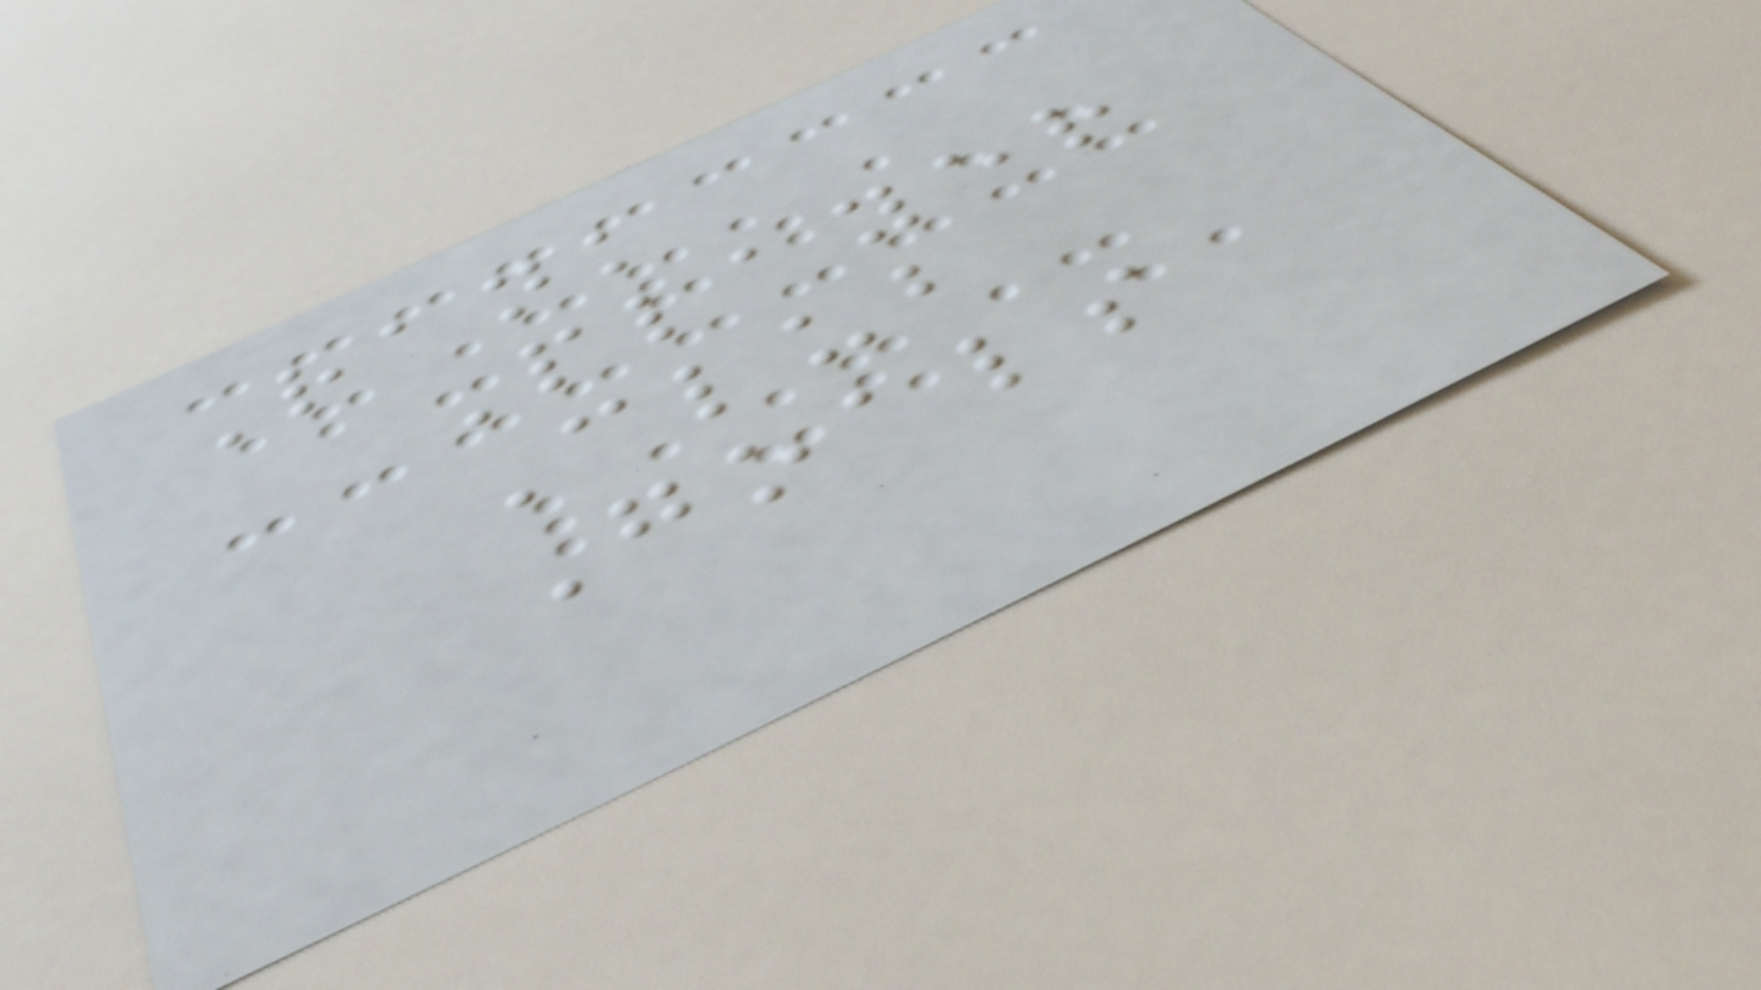Rank
Player
Club
Goals
